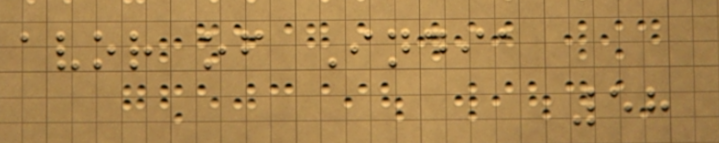avor of India
58
